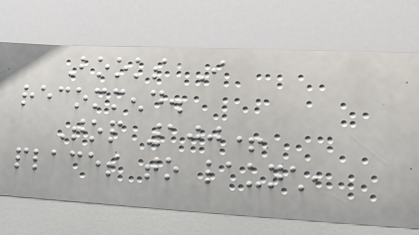Books I
recommend.
Top 100+
places to launch,
